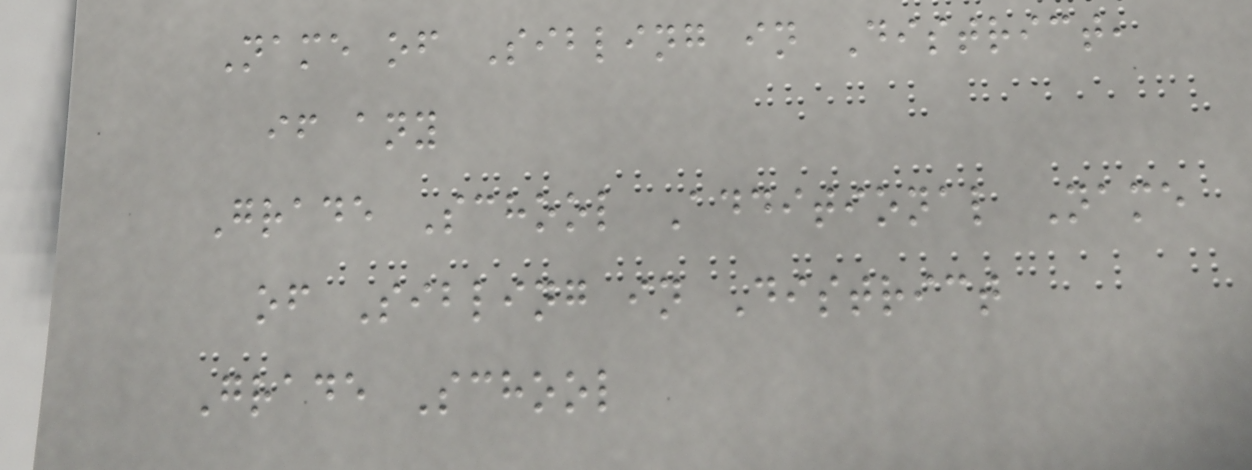Name of Sibling in District,
if any
Grade School Additional Name
of Sibling in District
Grade School
